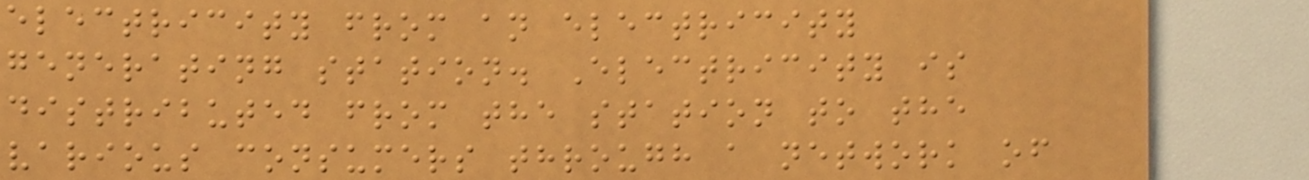electricity from an electricity
generating station. Electricity is
distributed from the station to the
various consumers through a network of
